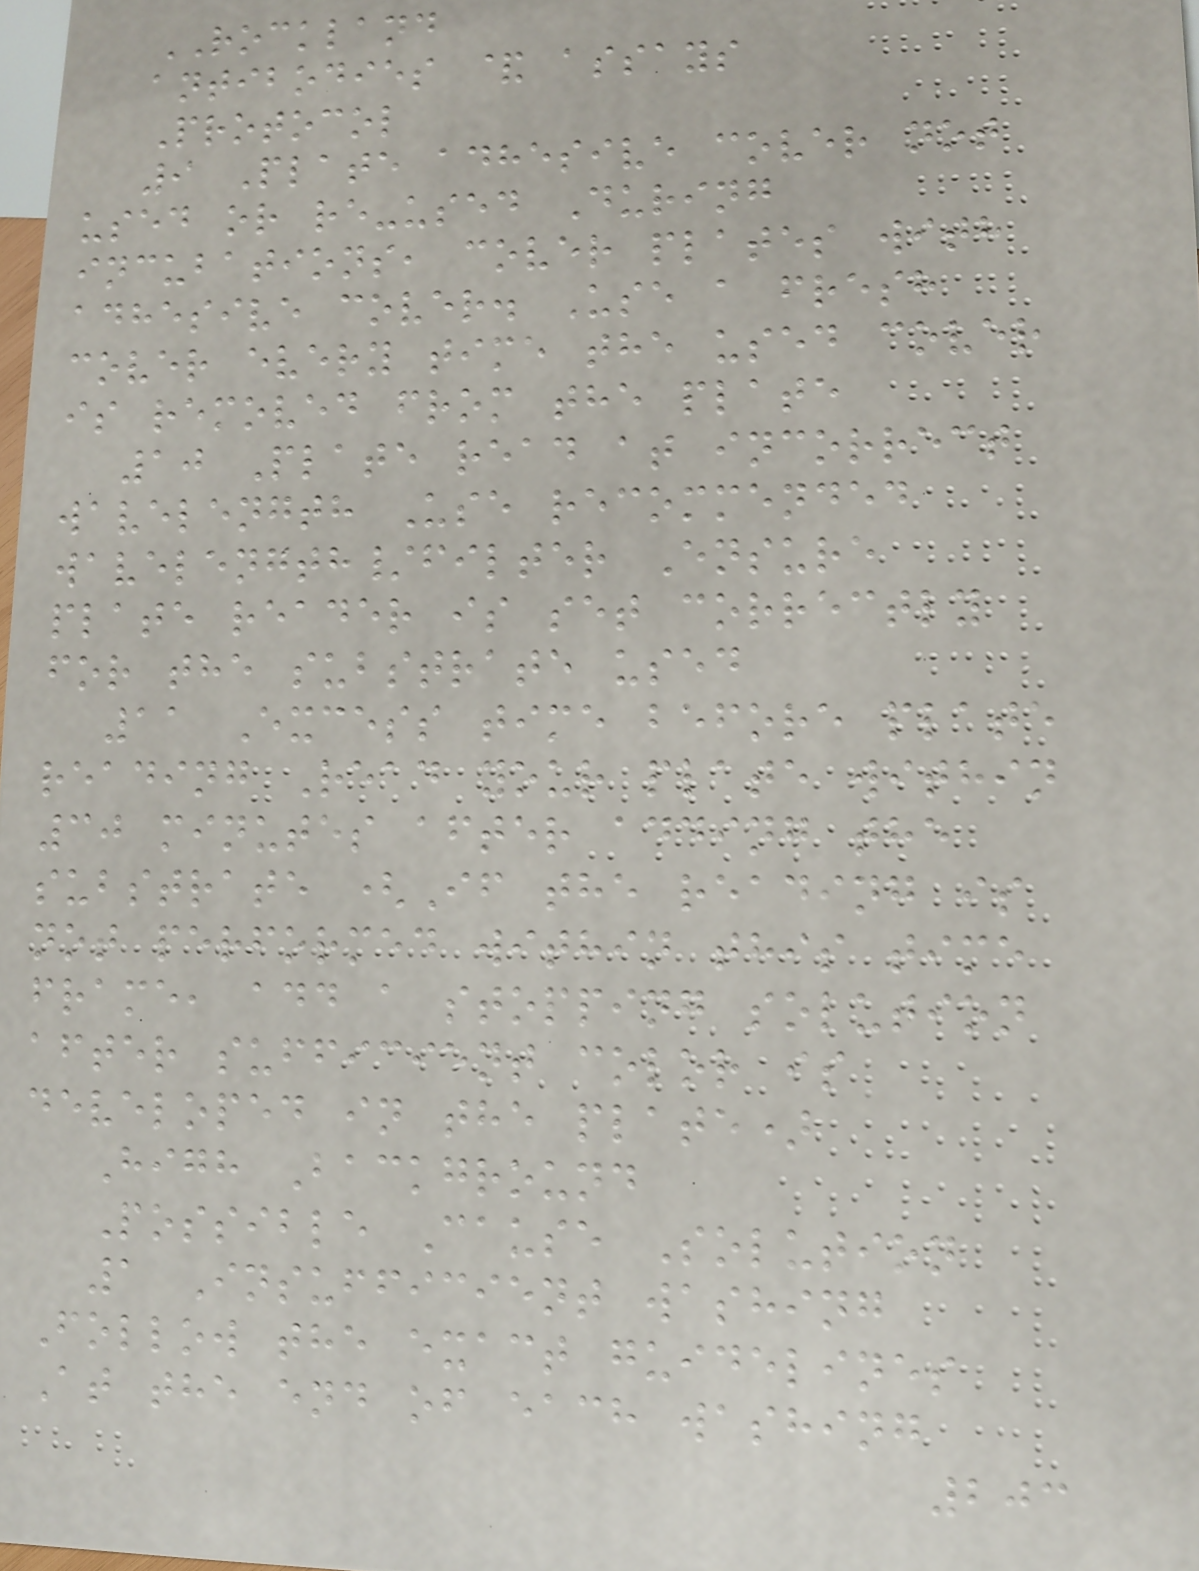ROCKLAND
antibodies & assays
Protocol
9 Plate adhesive cover not
used or re-used During
incubations, cover plates with
adhesive cover. Use a fresh
cover every time the used cover
is removed from the plate
10 Plate read at incorrect
wavelength Use recommended
wavelength/filter Ensure
plate reader is set correctly
for the substrate used
11 Excess time before plate
reading Read your plate within
30 minutes after adding the
substrate (If the reading is
not performed within this time
frame, add a stopping solution
after sufficient color is
developed in the plate)
High Background
Possible Cause Solution
1 Insufficient washing
Follow the exact guidelines
At the end of each washing
203
